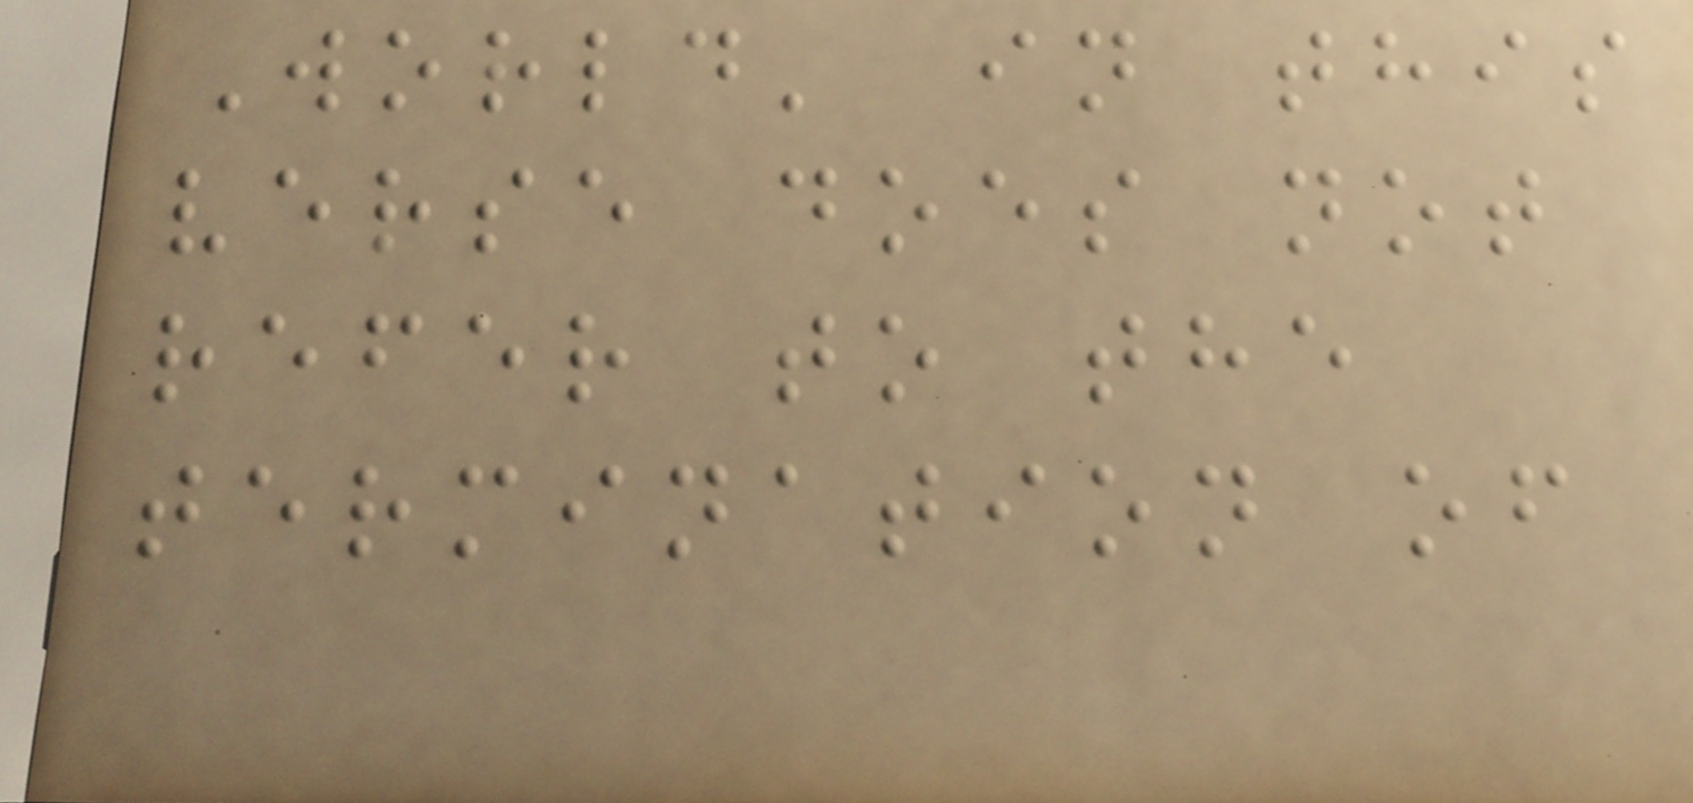World' in this
verse does not
refer to the
termination of
